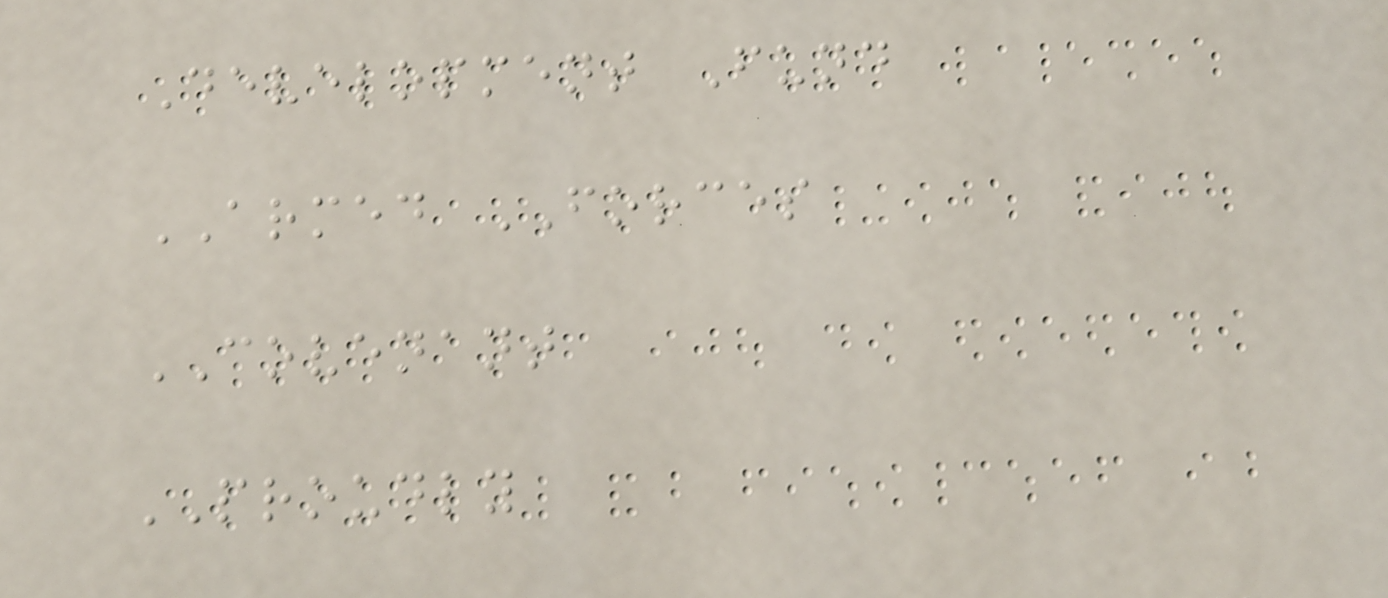Development Fund
ARMED FORCES
COVENANT
PROUDLY
